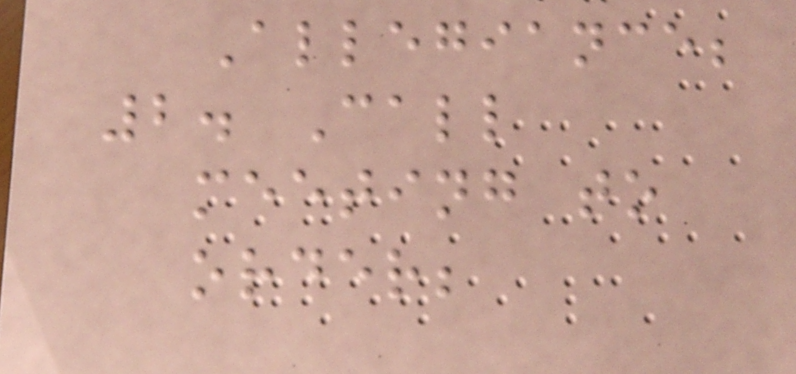Allegiance;
2. Call
meeting to
order;
